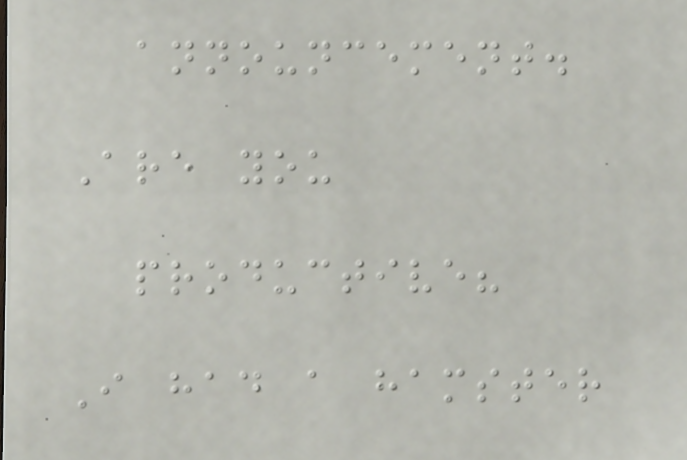announcement.
Are you
productive?
I had a hamster
